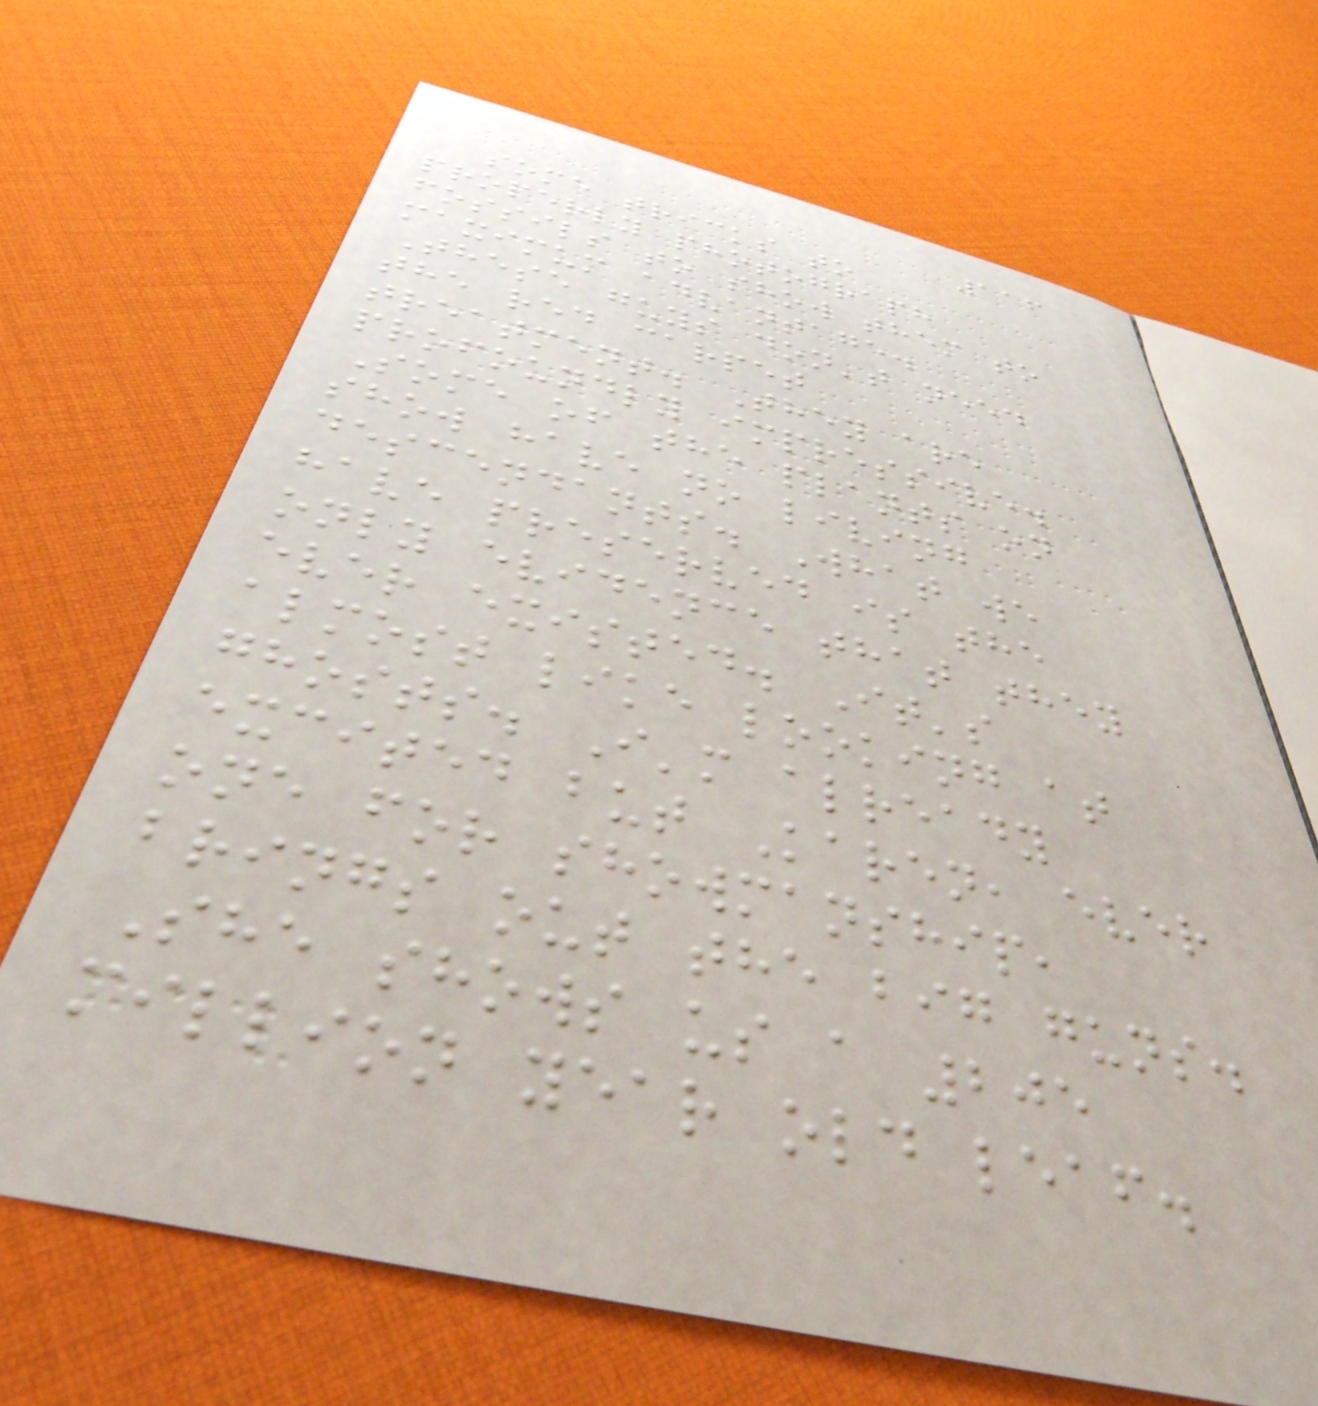116
some tricks to
properly photograph
fossils to show them to
maximum advantage.
These guys don't need
the red carpet
treatment. They are
profoundly impressive.
Some of the plants on
show have no living
descendants. What we
have preserved is the
only evidence that they
ever existed. It's
almost like looking at
ghosts. I'm already
excited but Karen, ever
one for showmanship,
brings out the big guns.
She shows us a 205
million year old leaf.
